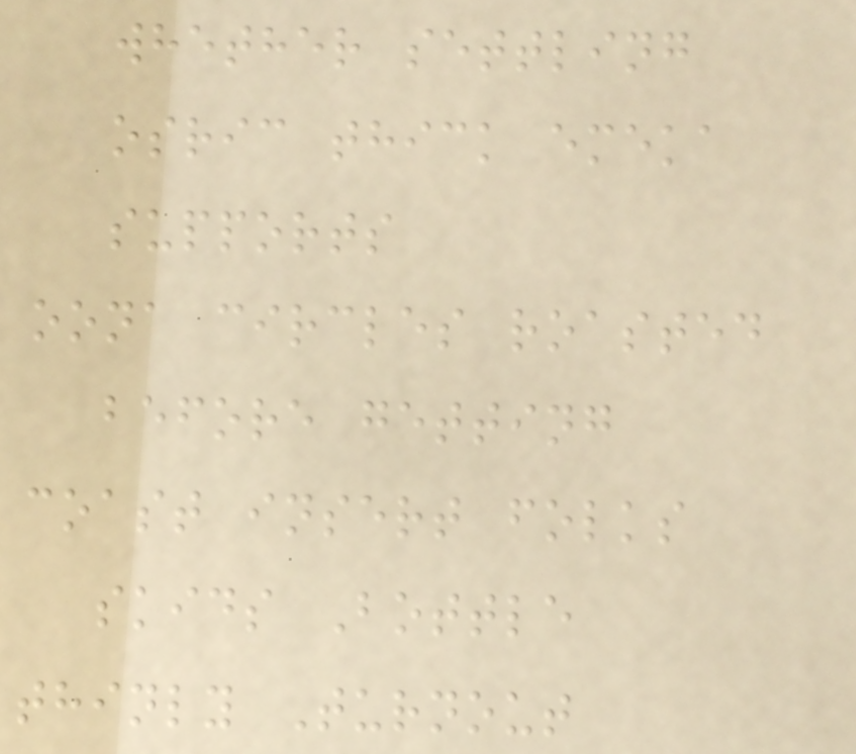whether settling
osric thick emeka
supports
oona circles roasted
before getting
coast insert folks
skids Bottle
thinly Turnout
